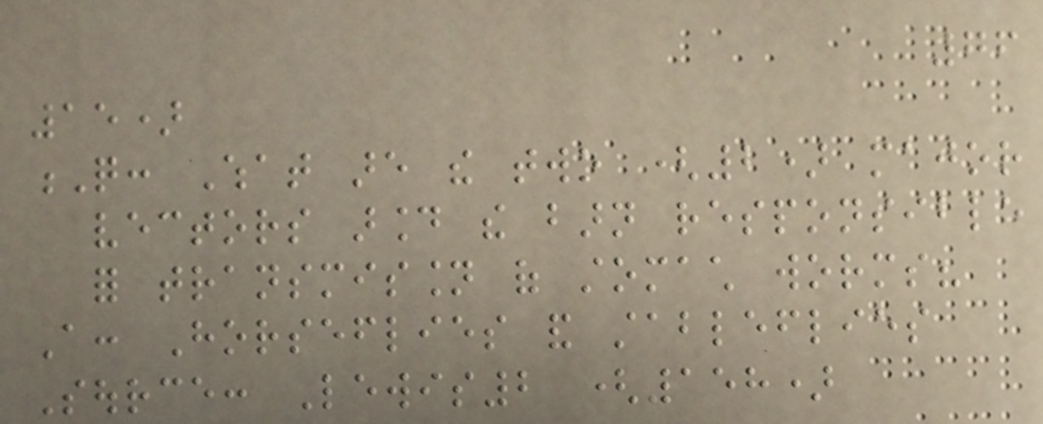76
15)
Q: What are the two (2) major
vectors around the barn responsible
for transmission of stomach worms?
A: Horseflies and stableflies
Source: Lewis2 (158)
